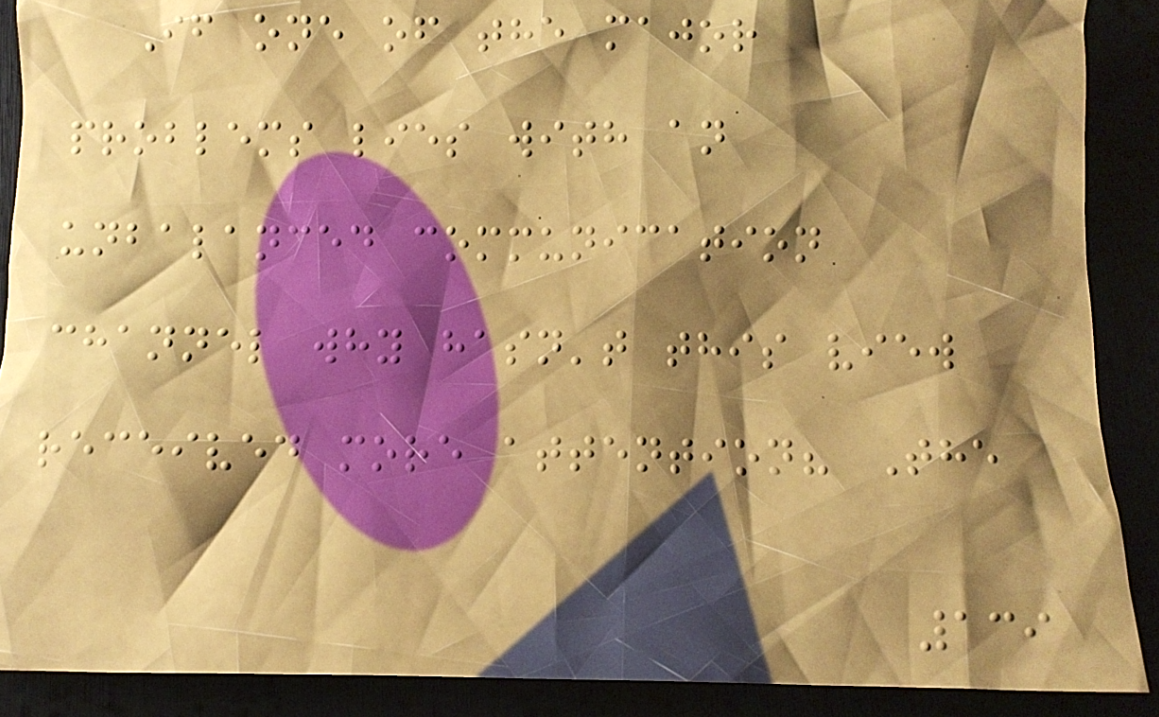If one of the major
problems lies with an
unbalanced communication
channel why hasn't this view
received more attention? The
139
